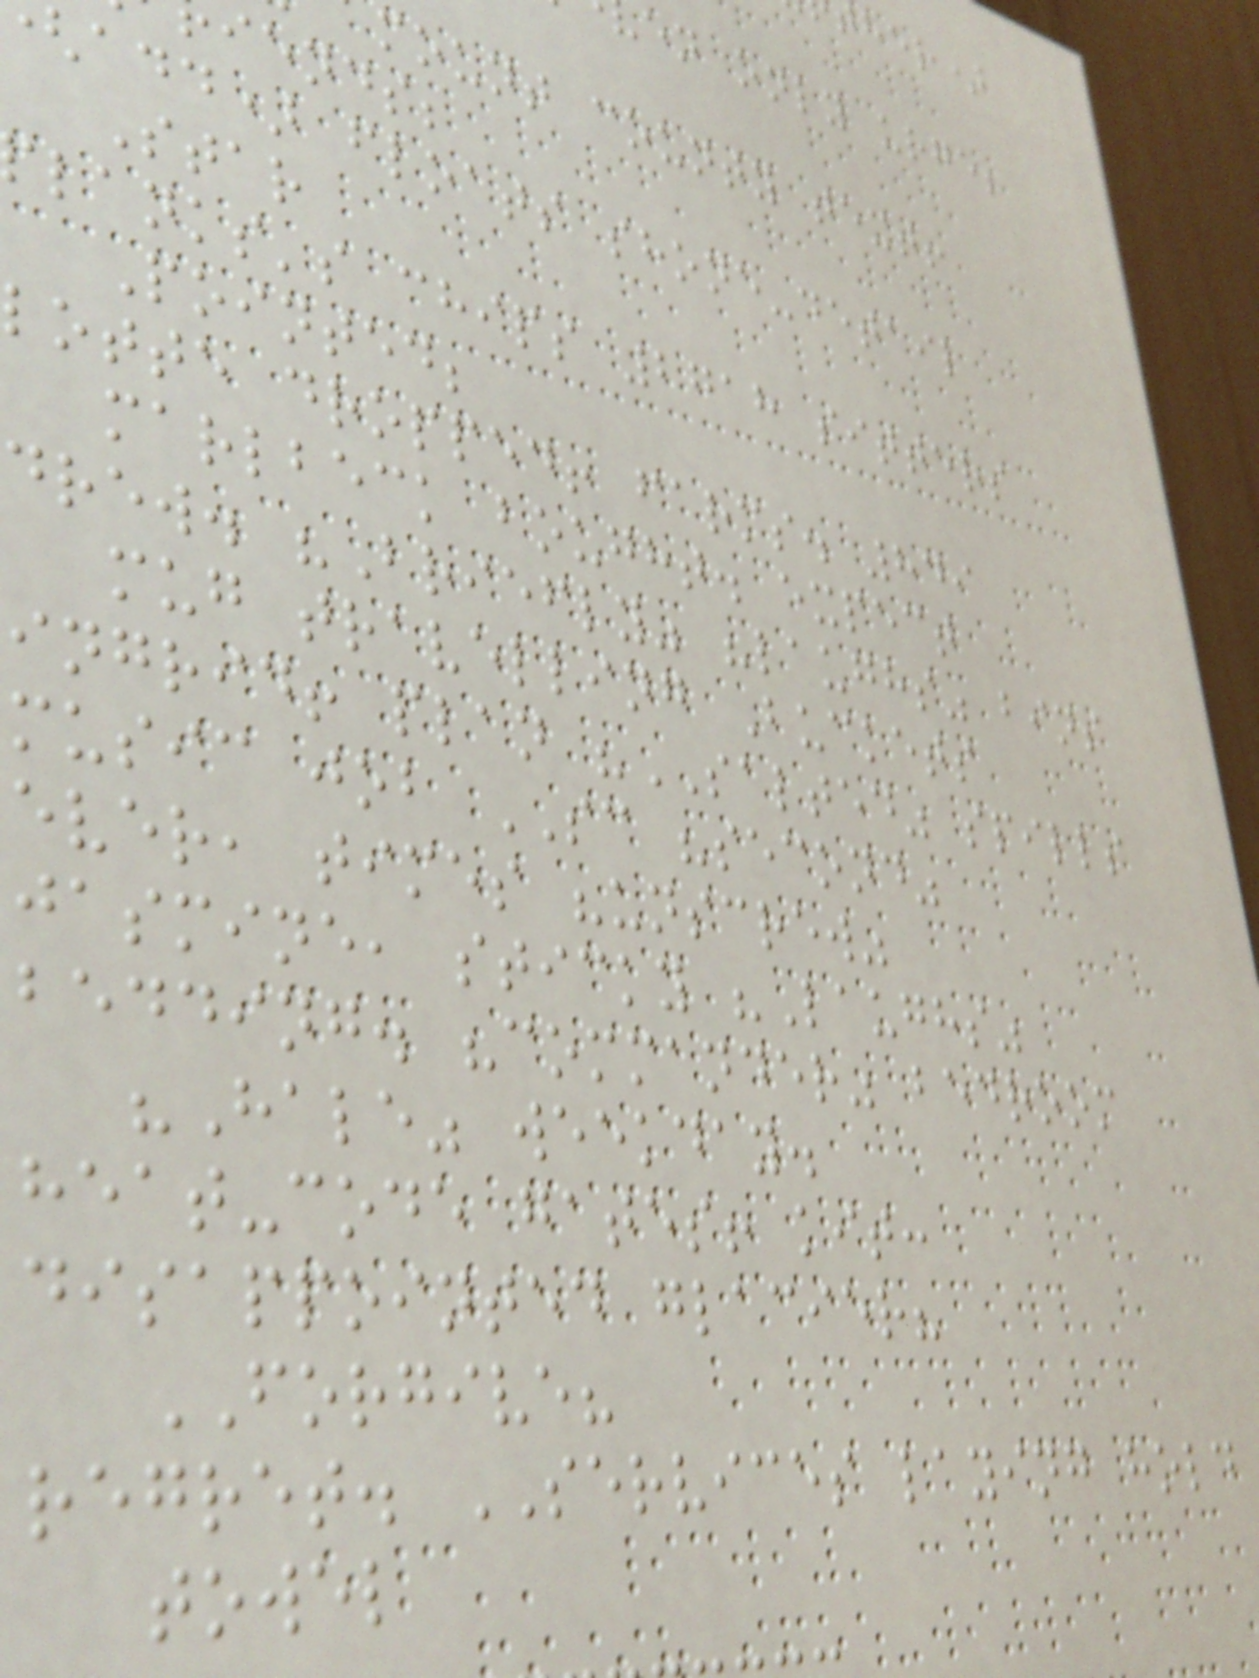en only urge;
mount county text!
iends;
add) floats shone-detail
Star
lanks's chips 2718 sitters
Pointed;
lotte dropped! farms. 849
marlbeck bought. expect
drew. "Briefly" "laughs" bins
mug travelling Buckets
ingrid! plan "SALTED" spills
music job SC "second"
ever, times "unscrew"
jasmine, sticky "Laughs"
bedding. "commander" bedroom
"Hale" weekday.
heat-code gates! kit:
disappointed glacier?
FORGIVE?
regret. SERVICES laying hold
towel
